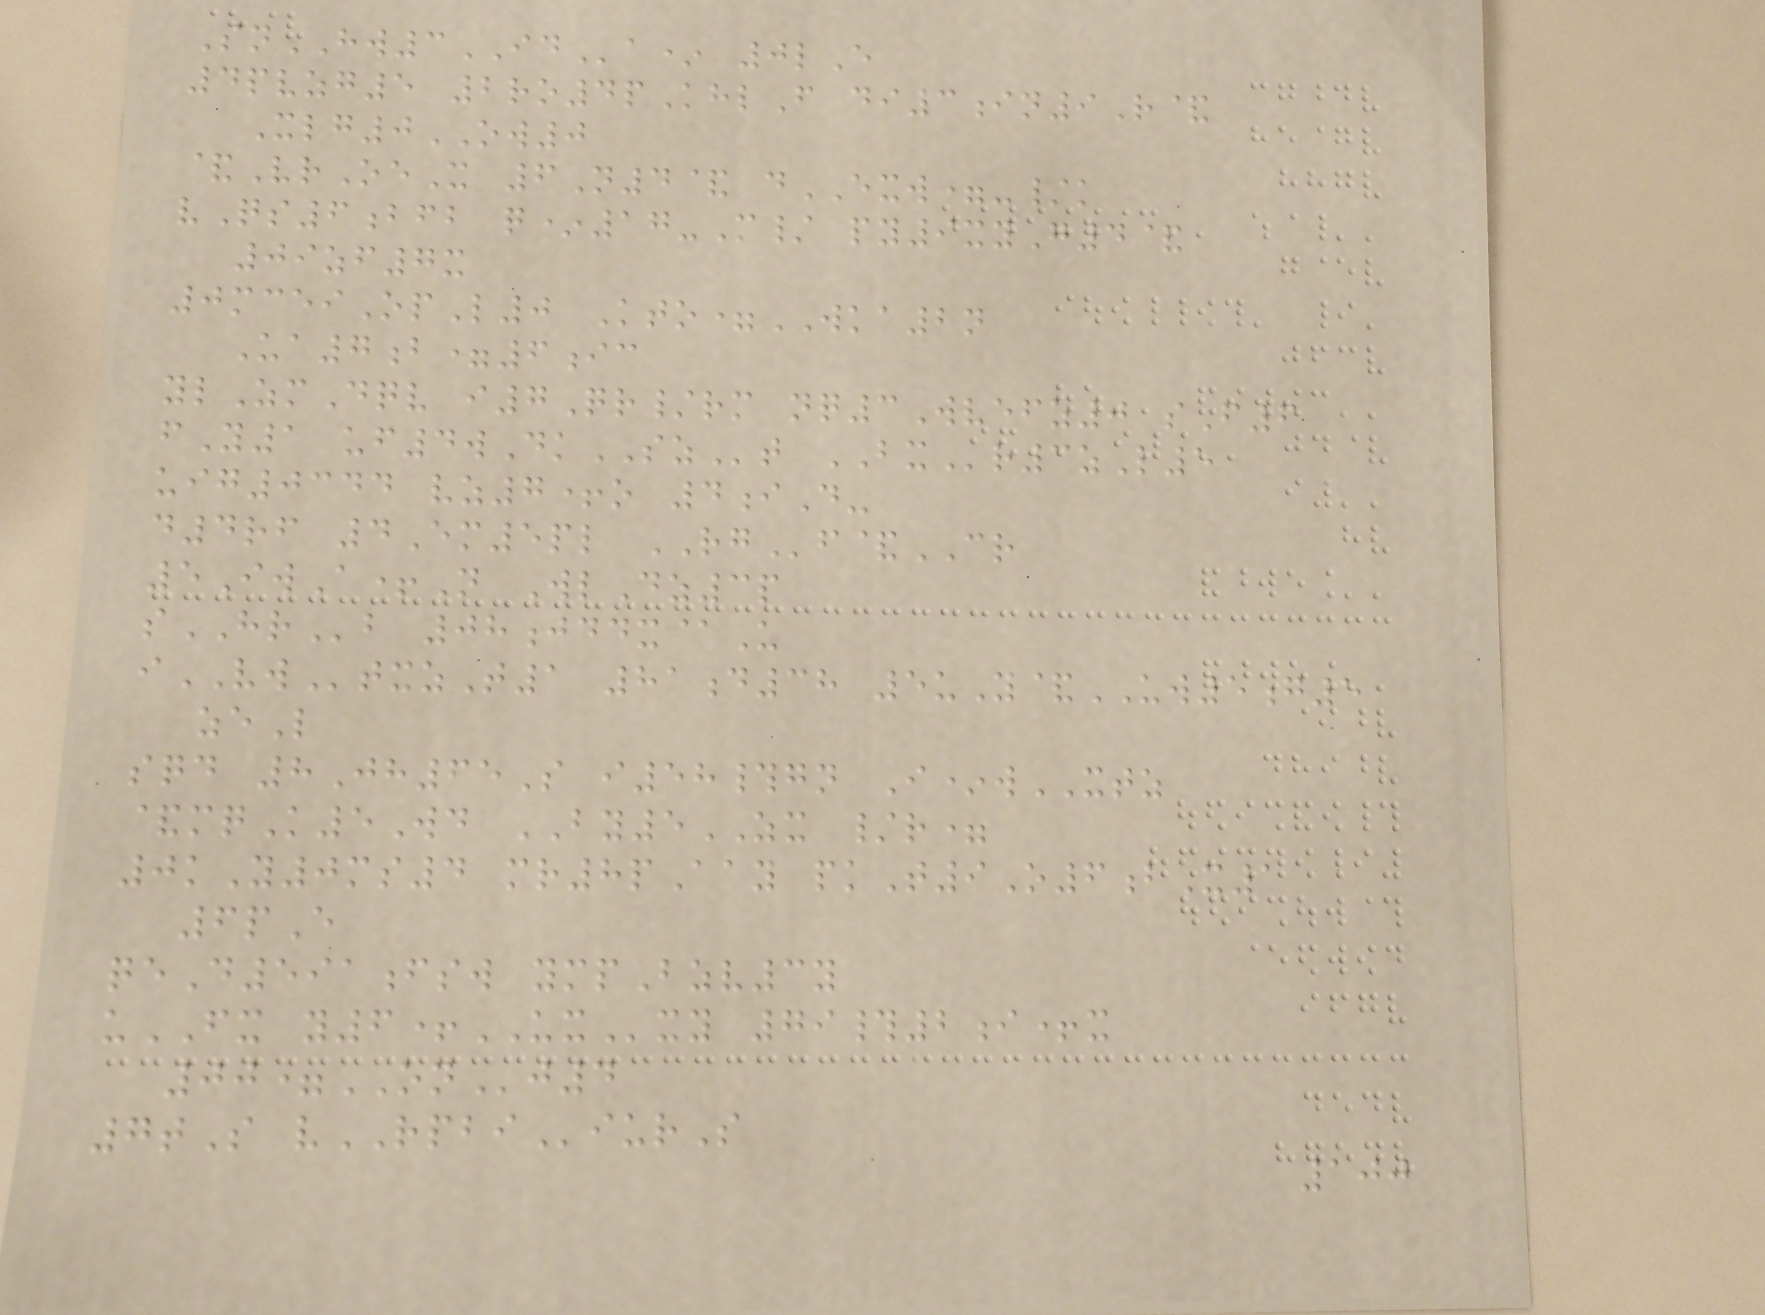SnHW3IDa* 0lE
4pvzg5 2ro4pKhlF di3in9R&
Xlg0OW0
&VrOeX 6N4& dEXW=-/k
vQs6bfb q*17-M/ py9xyG4&
09zf7x
0mceiOpL0 Kto=WKA2n
Ua7b=6ic
ylZmDqv i7Qr/rm nq3Wvefz0 sF6
fY1 uf4wDkSZt BXr3zL5
uig0344 vz7+o 4iD-
d4rf 4Em5pl RGf&CR
5IwA+N WlDz3p
sHRb 08jddx@U
iVWtxzT1 81d38 5uY&UW5g5
zeL
sqd 8Jh65S i58#gn I*wXTZ
&mqK5Wd BY5ZX /r=
0kY0ms4 mr8pAay pkT9O6bX1
6pE
qeD591fsw ympBzv3y
uFX y6+UXxy 79#2i+x
00=ONj4
7tS vRPBIiurS
100
